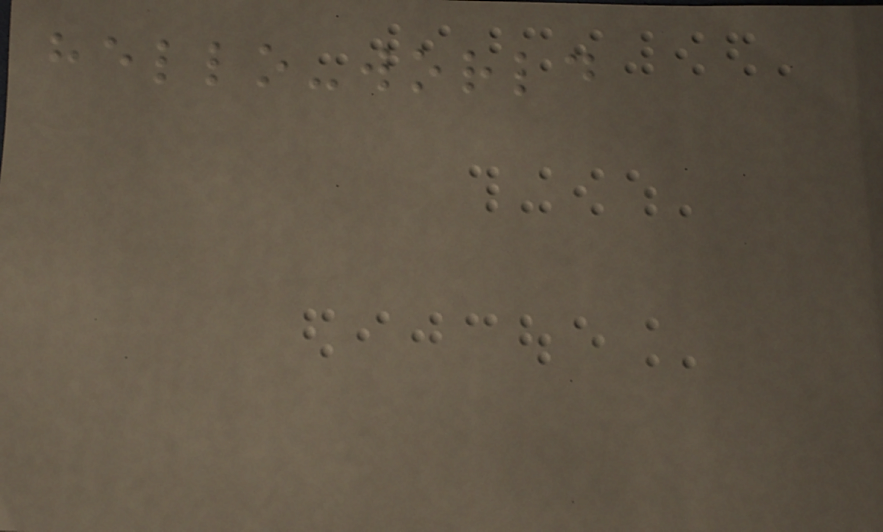hello-world
